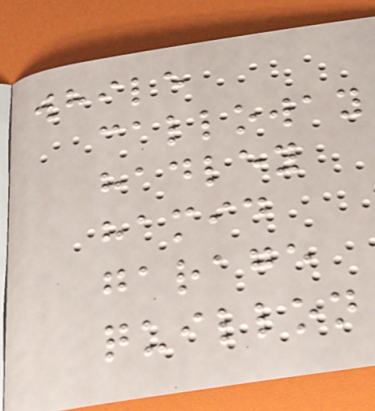while
calloway
hadley
hamid
garage
quillon
